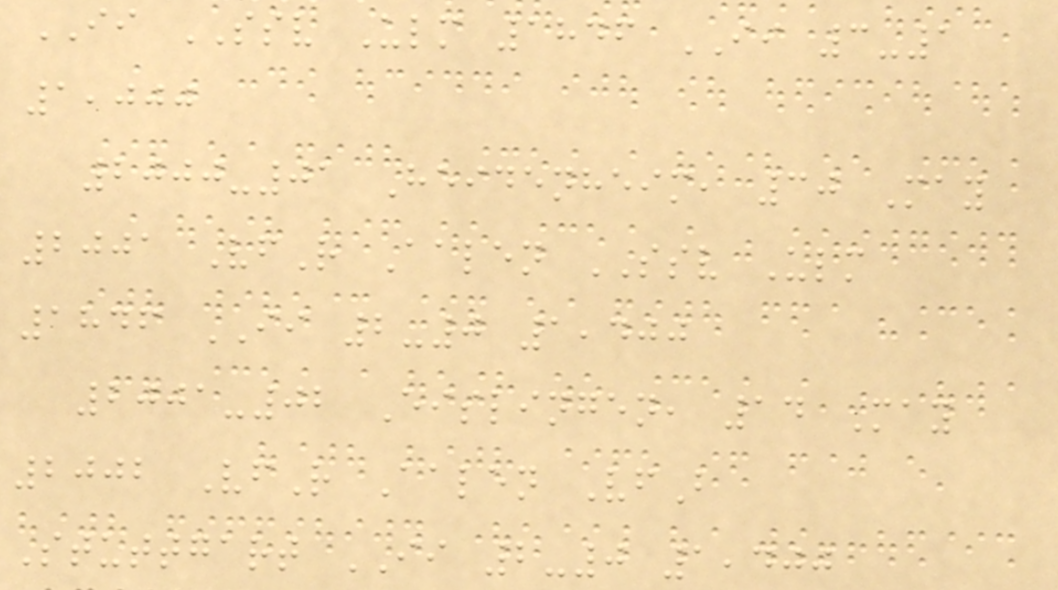II SSV Ulm 1846 II 3-1
1,000
2000-01 Heidenheim, 30 May
2001 VfR Aalen SSV Ulm
1846 II 2-0 1,400
2001-02 Eislingen, 14 May
2002 VfR Aalen VfB
Stuttgart II 2-0 1,400
